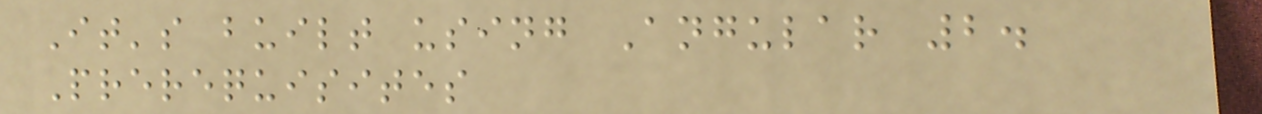It's built using Angular 2.
Prerequisites
